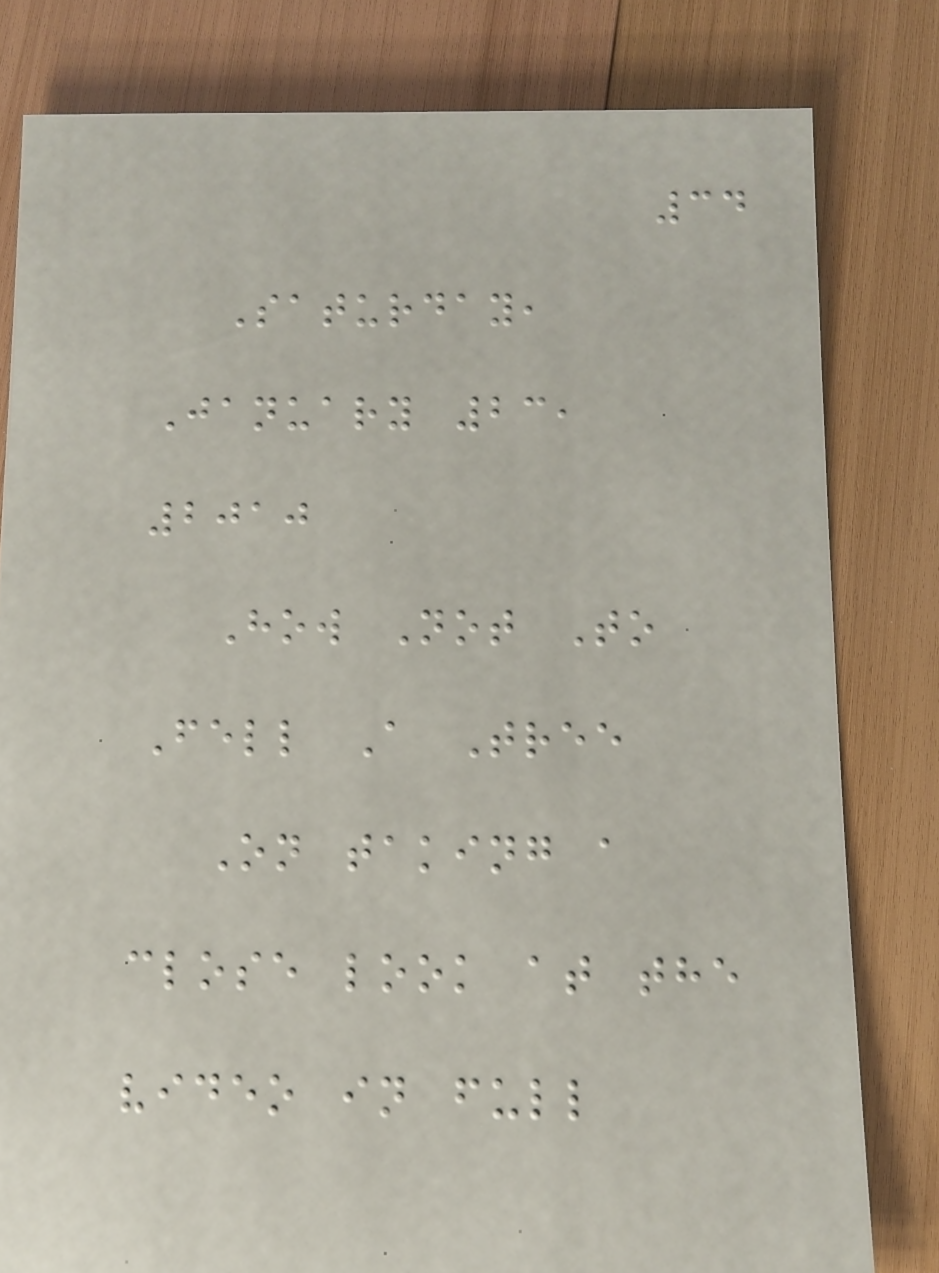34
Saturday,
January 23,
2010
How Not To
Fell A Tree
On taking a
close look at the
video in full
